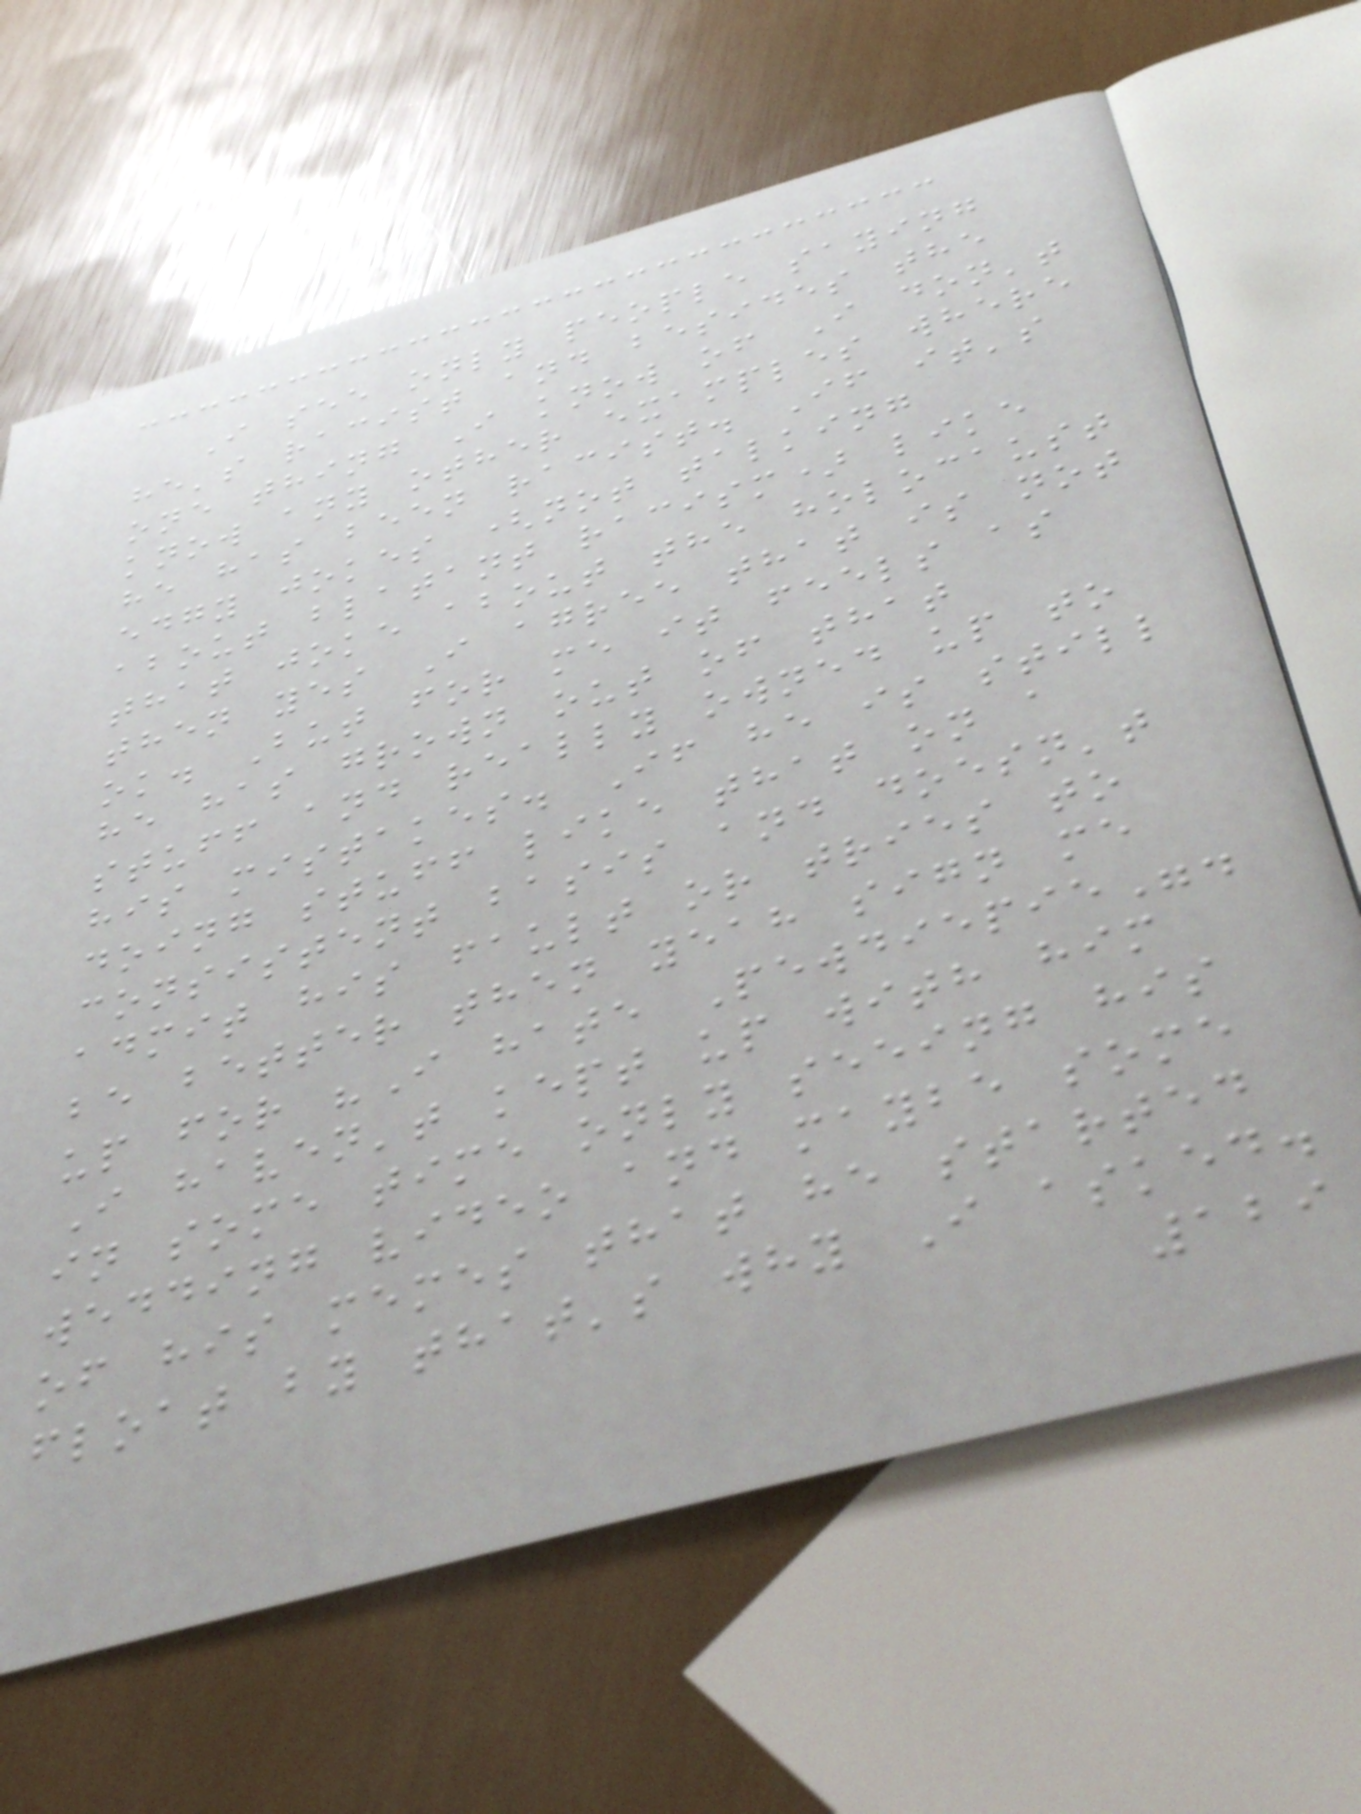I see only people saying
he's racist and besides the
one thing I know of I don't
know any other examples where
he has been racist. If it's
edgy jokes (not talking
about blatant racism) like
that joke about the holocaust
then yes I agree that is not
ok. But for me it feels as
he has grown out of that
stuff and really owned up to
his mistakes. If he is still
doing stuff like that on a
consistent basis and doesn't
admit his fault or tries to
be better then yeah sign me
up for "I hate Pewdiepie".
I haven't kept up with him
in some time only seeing his
wedding video and maybe some
of his memes that he started
float by that's why I asked.
129
